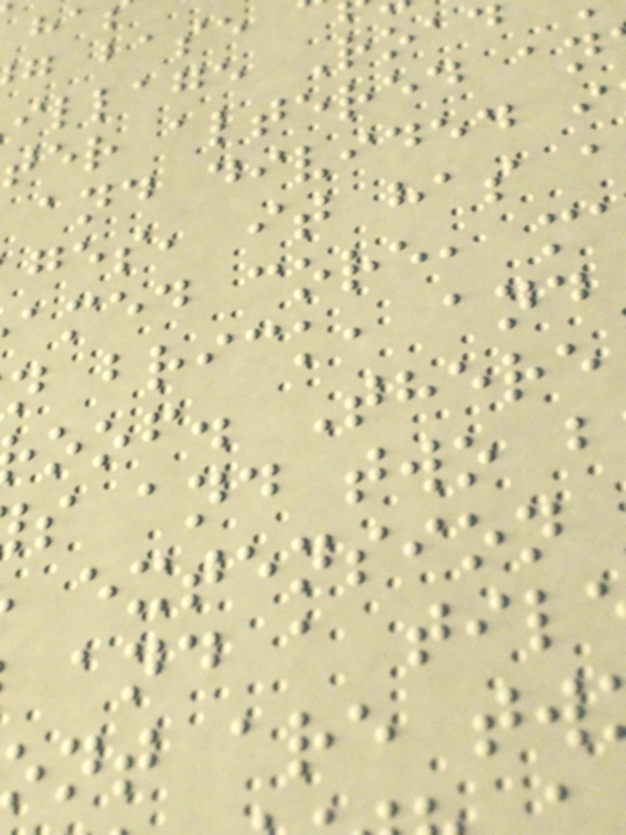g base
illage Road
ter altered an
and divided i
ges, it has a
amed core, m
n brick, and
oof. There
s and two b
extension
and a til
nt are tw
